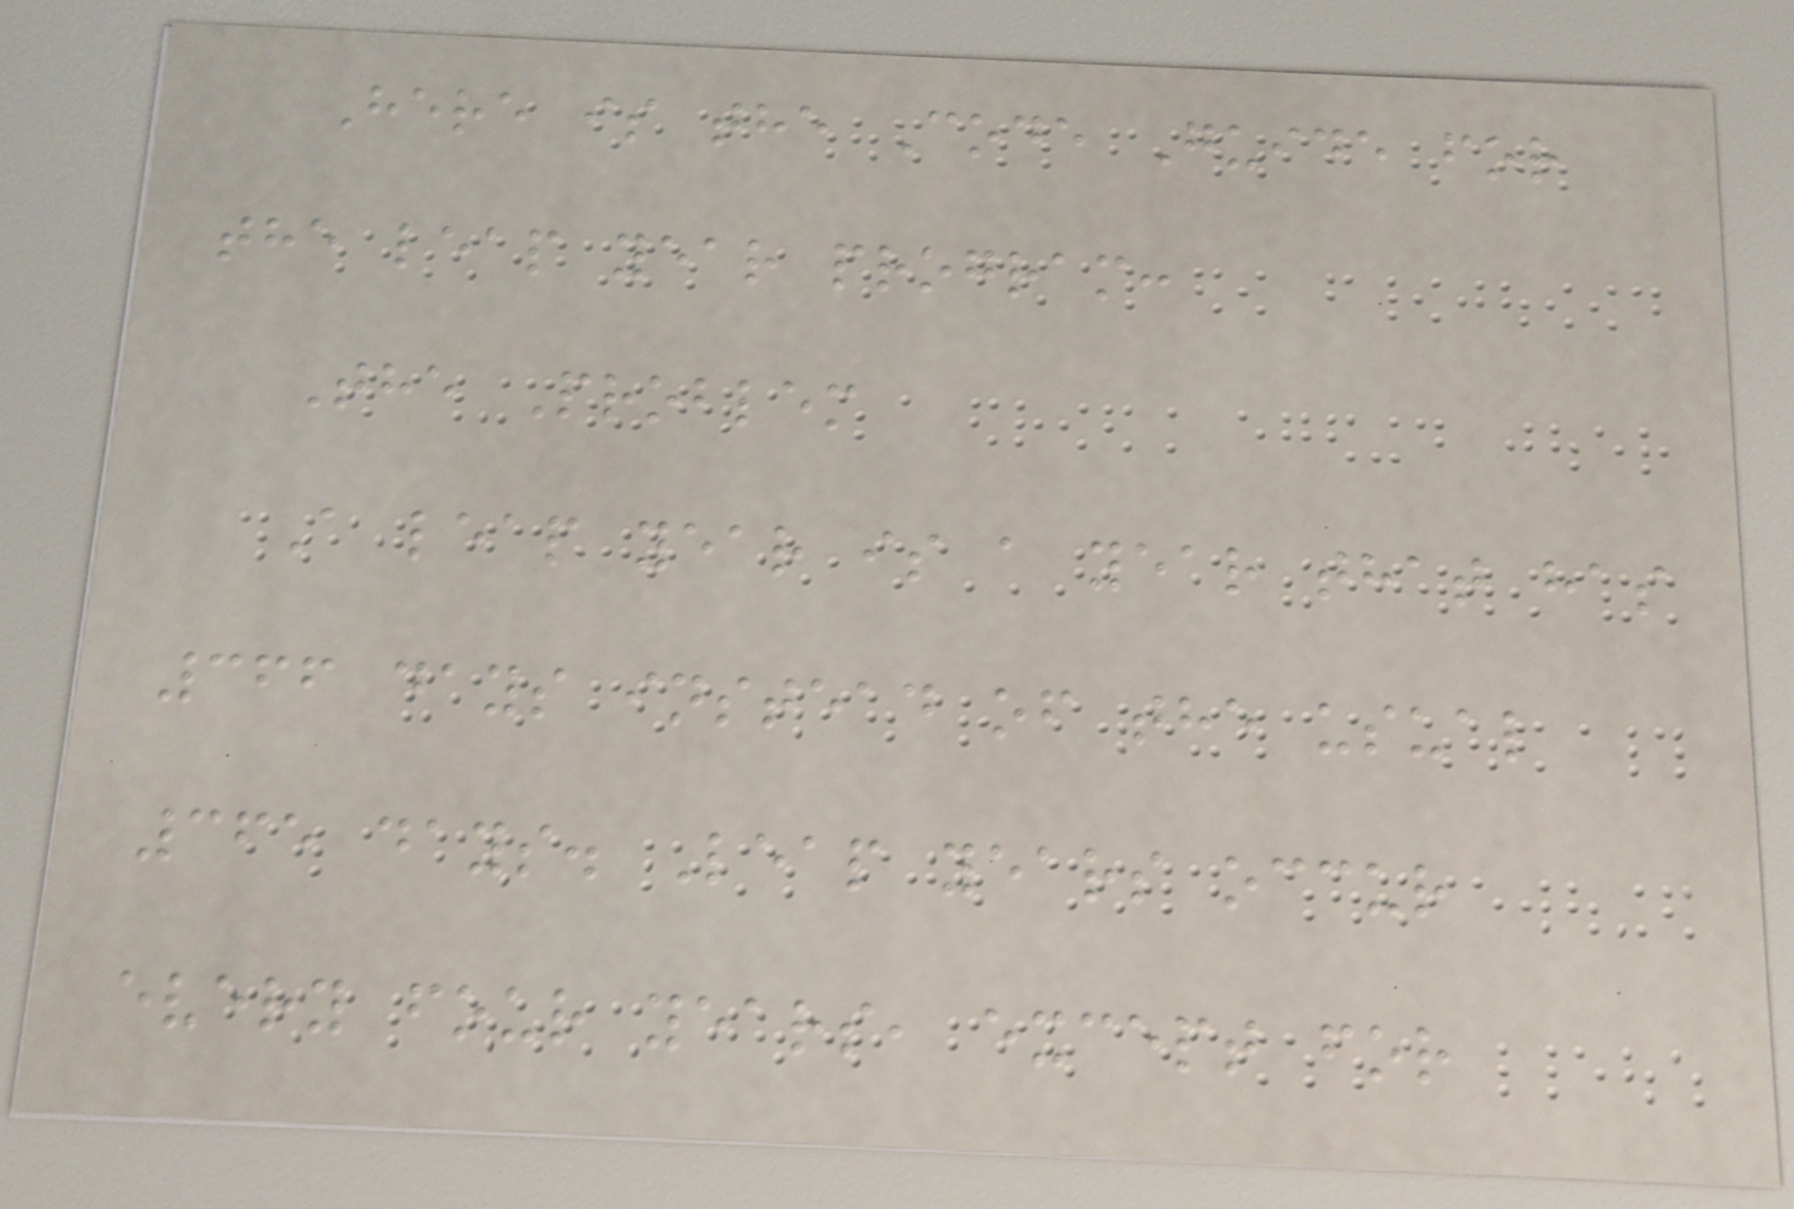Here is the Code Guide for
the leap year program:
The Problem
A leap year is a year that has
366 days instead of the usual
365 days. Leap years occur
every four years, except for
